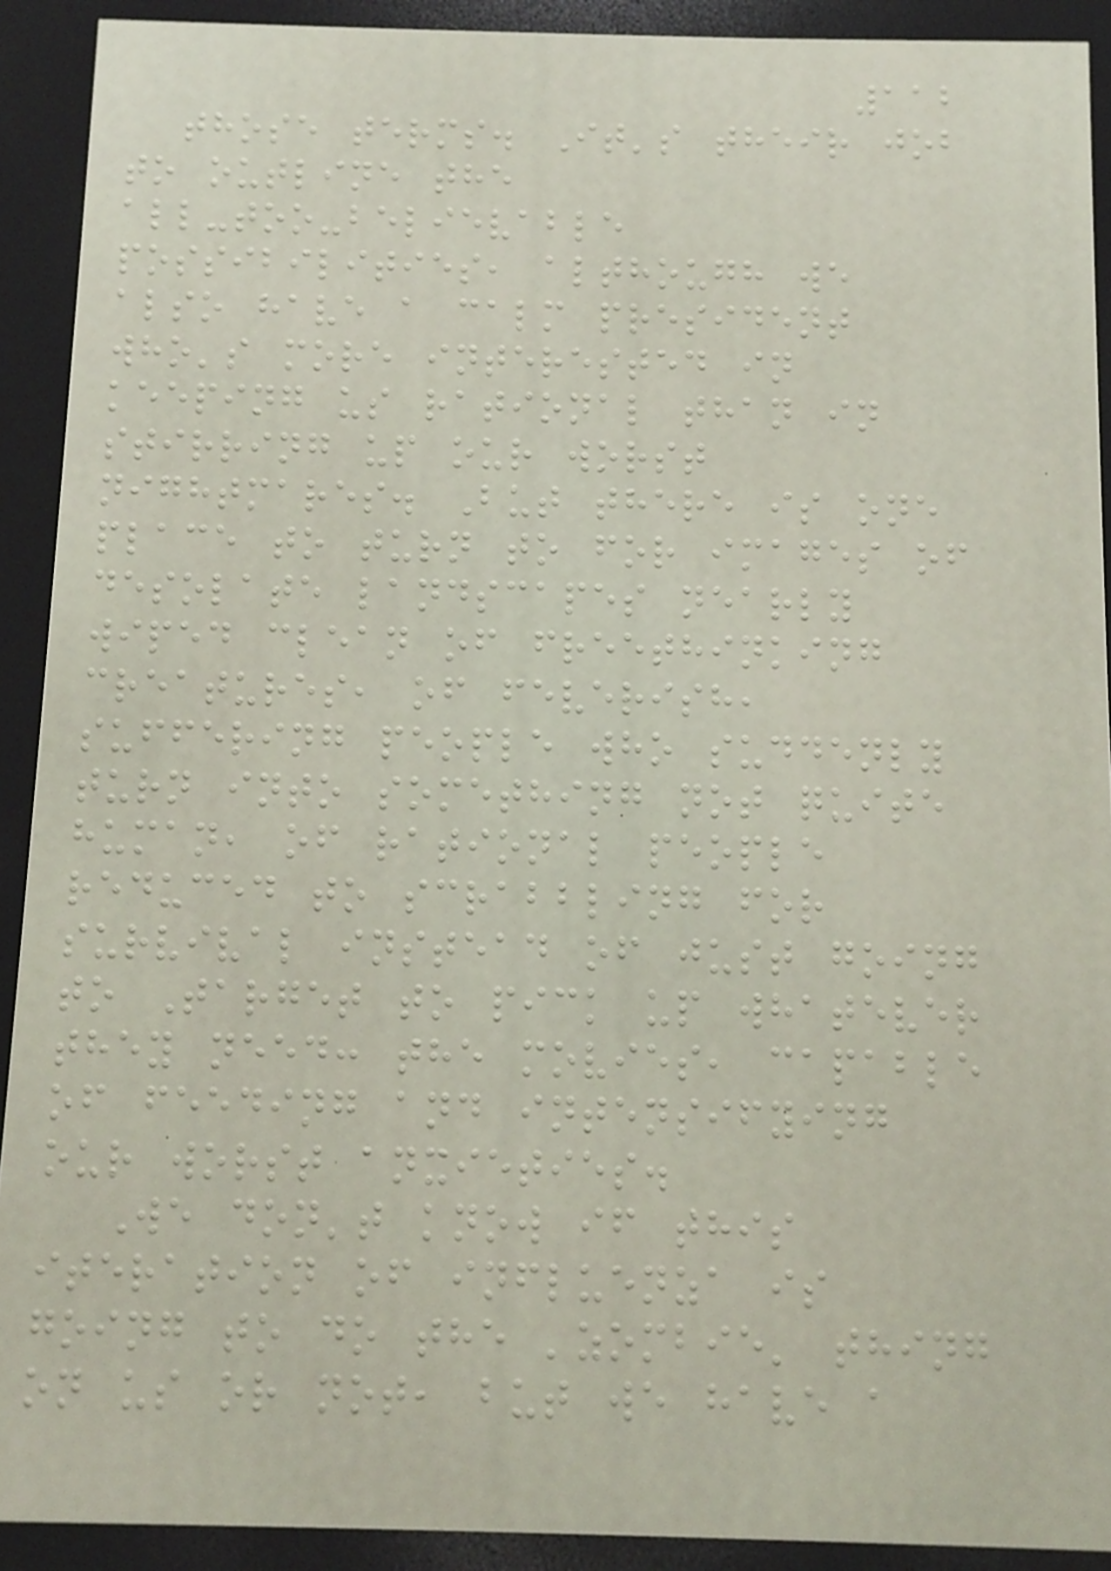112
those terms. It's their job
to outline the
all-too-believable
possibilities, although we
also have a calm president
who's more interested in
keeping us rational than in
stirring up our worst
nightmares. But there is one
place to turn to for images of
desolate landscapes nearly
wiped clean of freethinking
creatures, of feverish,
suffering people who suddenly
turn into something not quite
human, of rational people
reduced to scrabbling for
survival instead of just going
to Target to pick up whatever
they need: the movies, capable
of feeding and intensifying
our worst anxieties.
We don't know if this
iteration of influenza is
going to do the 'zombie' thing
on us or not, but we have a
